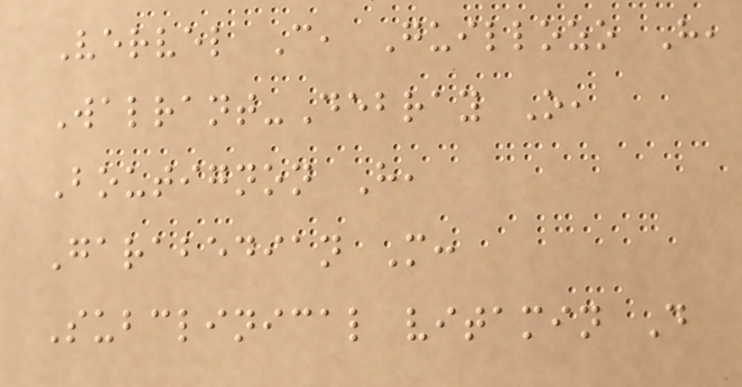Vervel C, Guillozo H,
Walrant-Debray O,
Boutignon H,
Garabedian M:
Subclinical vitamin D
